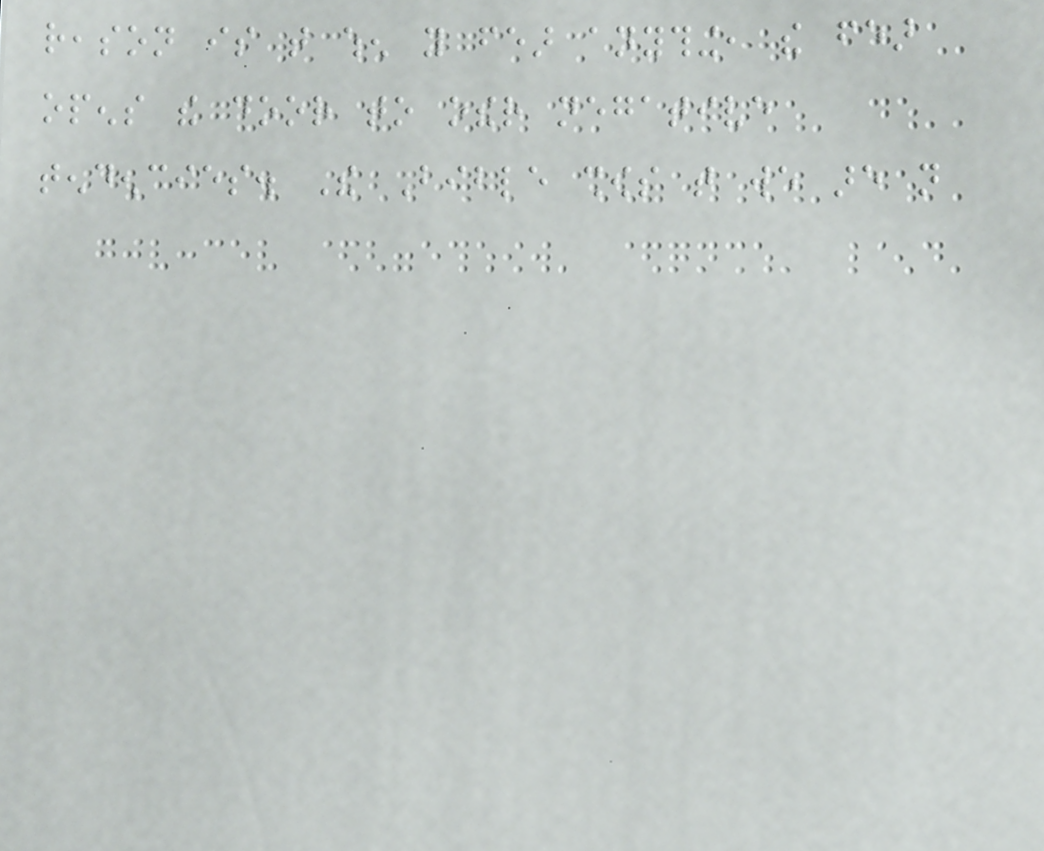reason is that when you fear anything, the fear
opens the door to other negative
tendencies. The Bible shows that we are not
